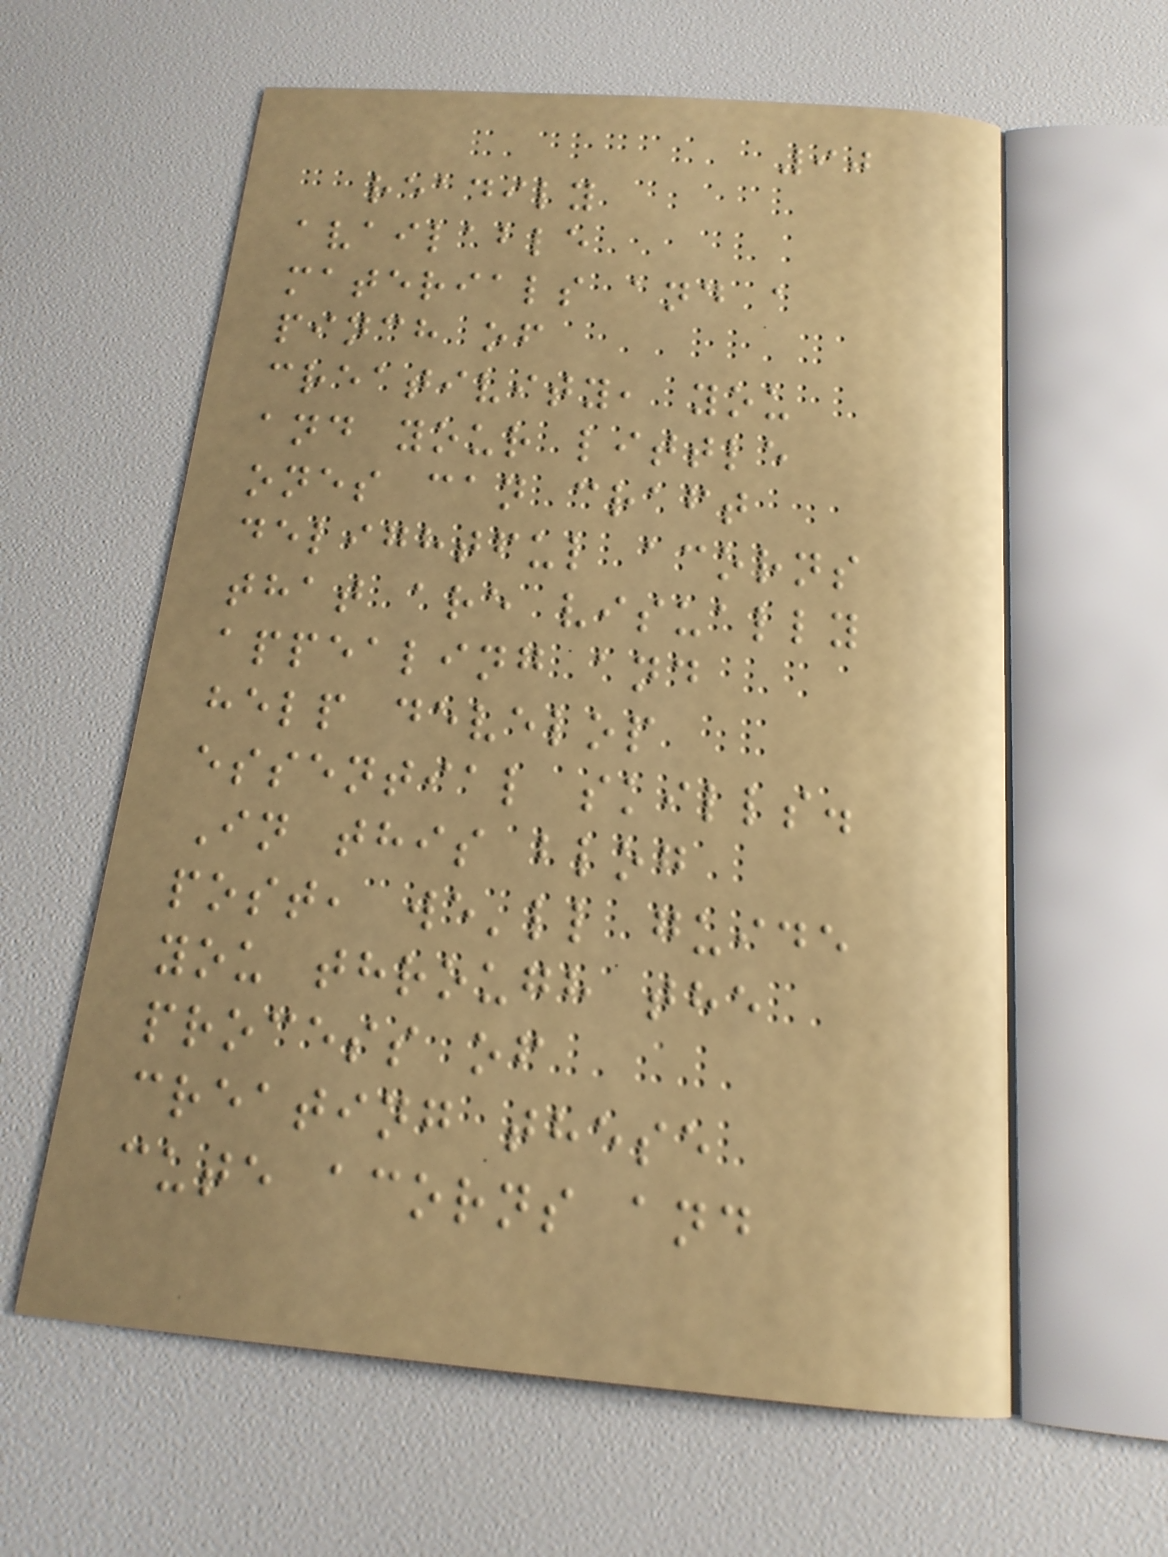90
readily
available
materials and a
pinch of
creativity, you
and your little
ones can craft
delightful acorns
that are visually
appealing and
help develop
essential skills.
In this blog
post, we'll guide
you through the
process of
creating these
cute acorns and
